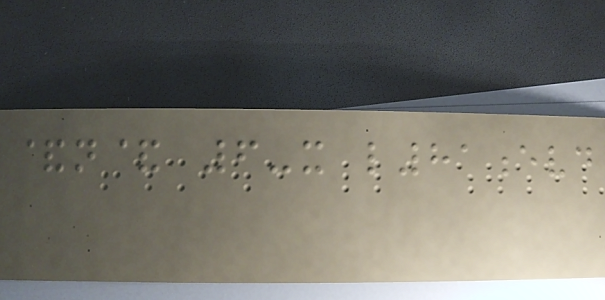&n& 6-x l81evd
